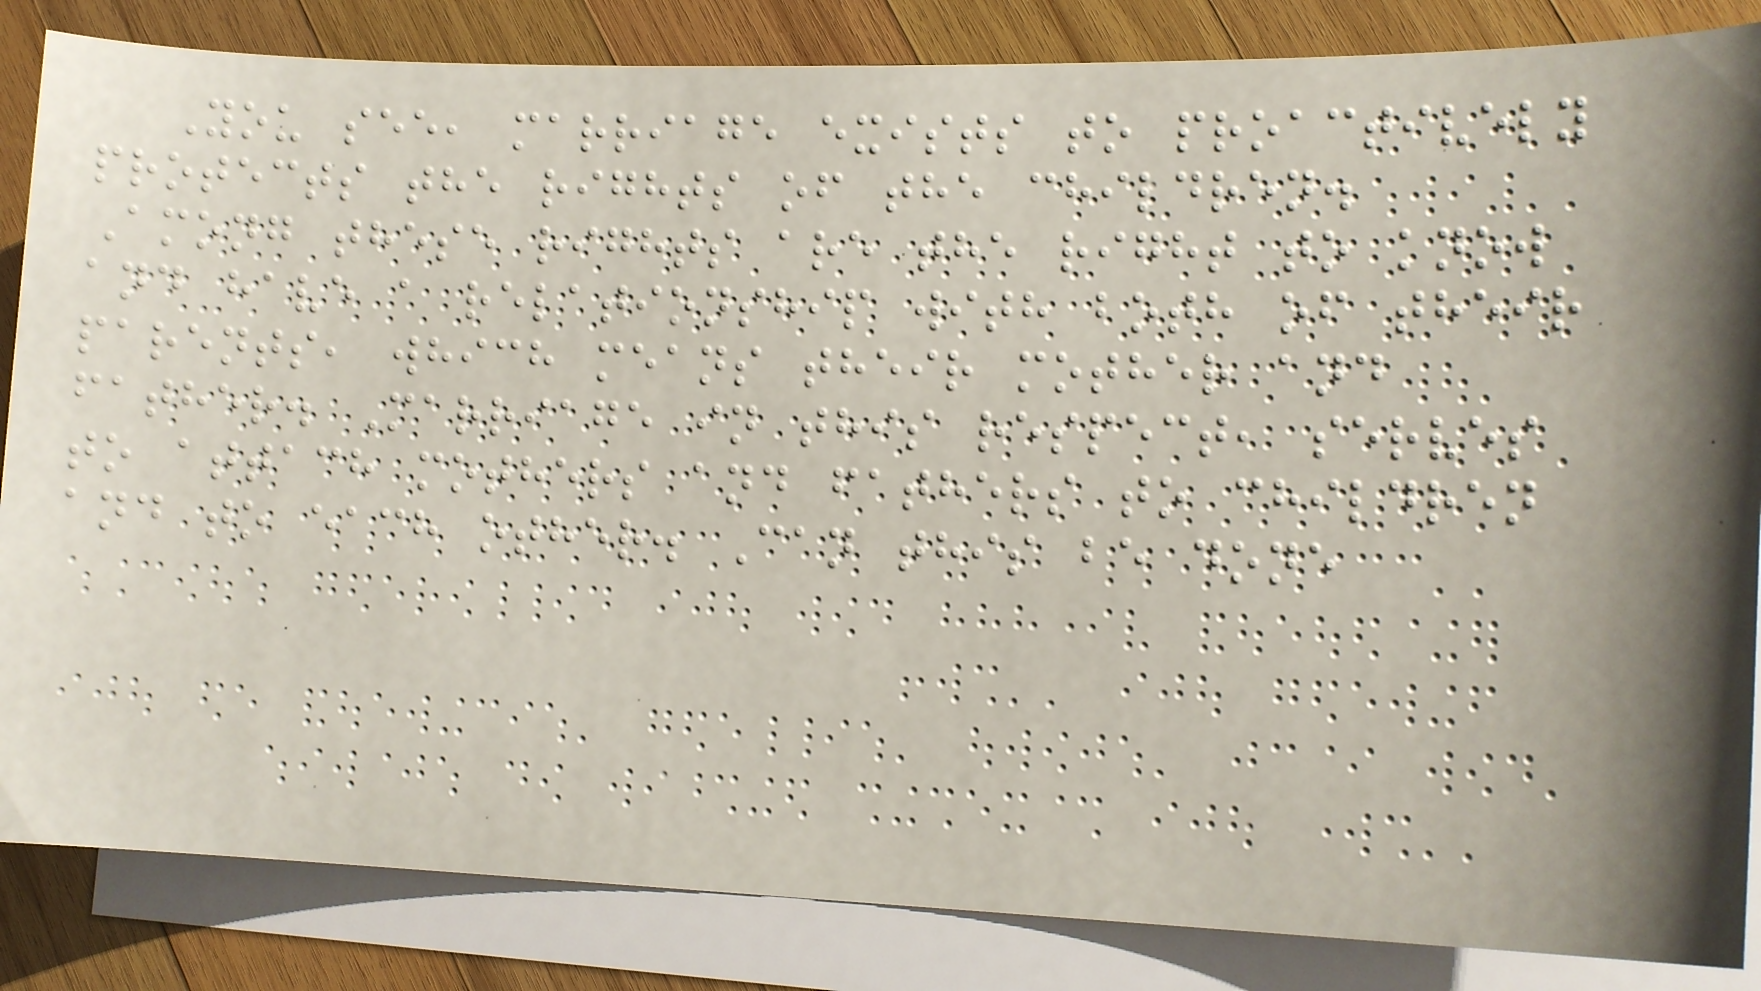You see, marriage exists to proactively
protects the rights of the children.
Among these rights are the right to know
and have a relationship with both of their
parents, which means their mother and
father. Marriage in this respect, serves
to attach mothers and fathers to children
and to each other. Can this be done
